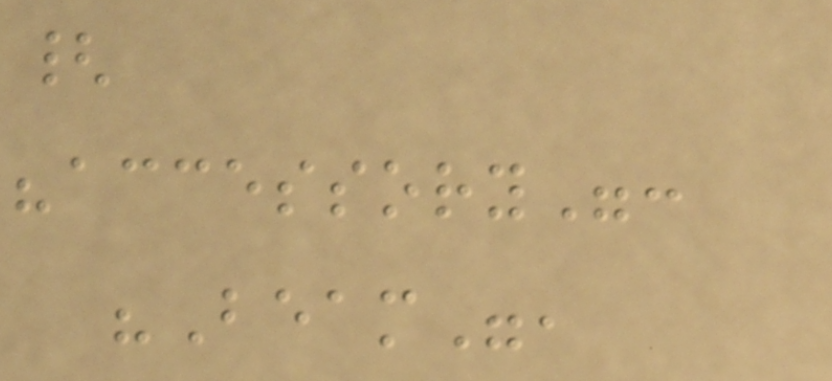{
"accessory":
"Beam",
